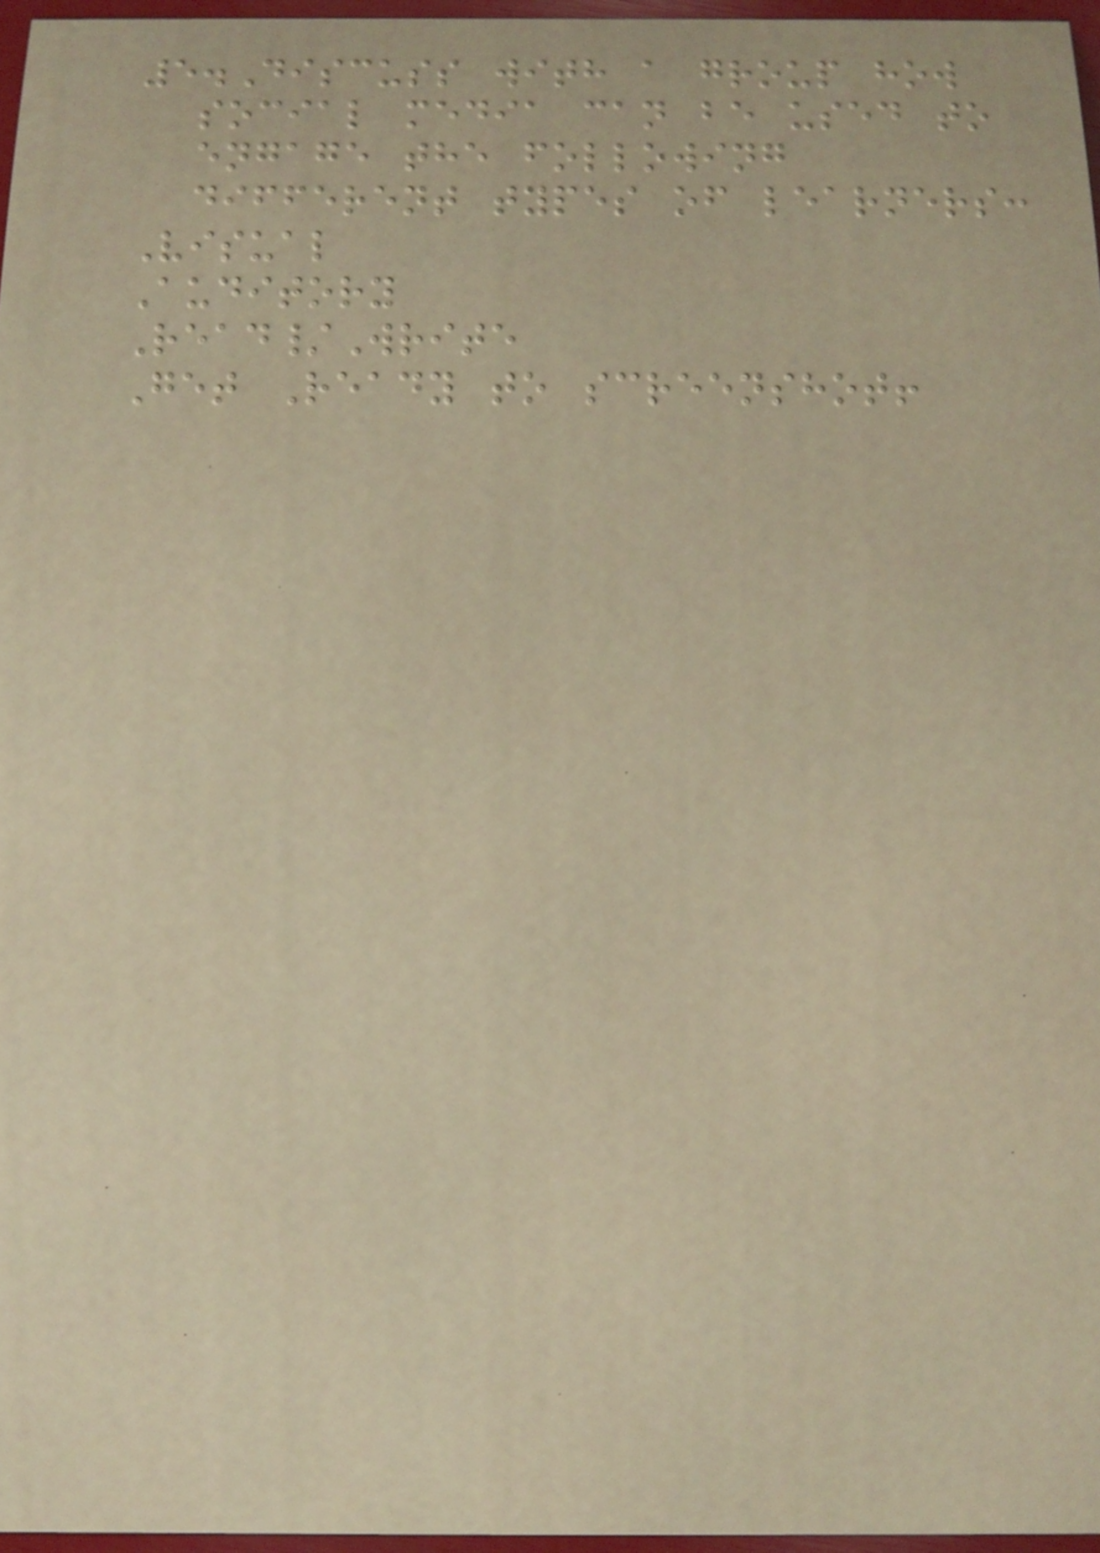5.Discuss with a group how
social media can be used to
engage the following
different types of learners:
Visual
Auditory
Read/Write
Get Ready to screenshot!
